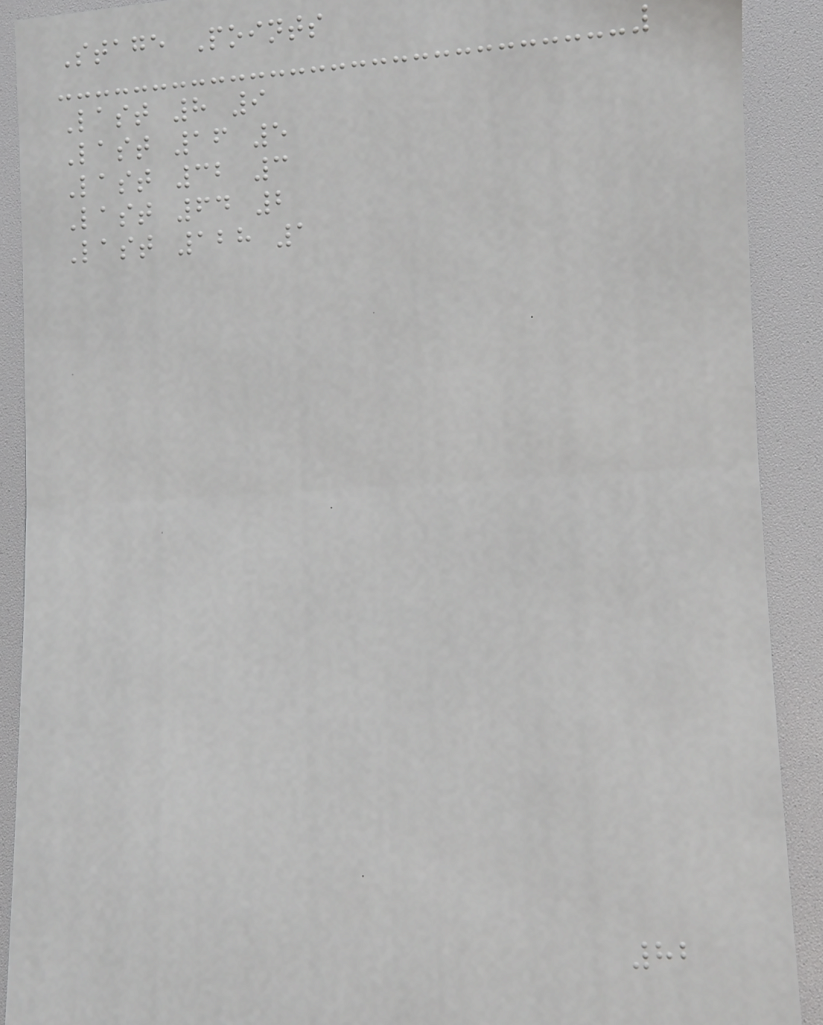Stage Points
Last 8 9
Last 16 5
Last 32 3
Last 64 2
Last 128 1
82
